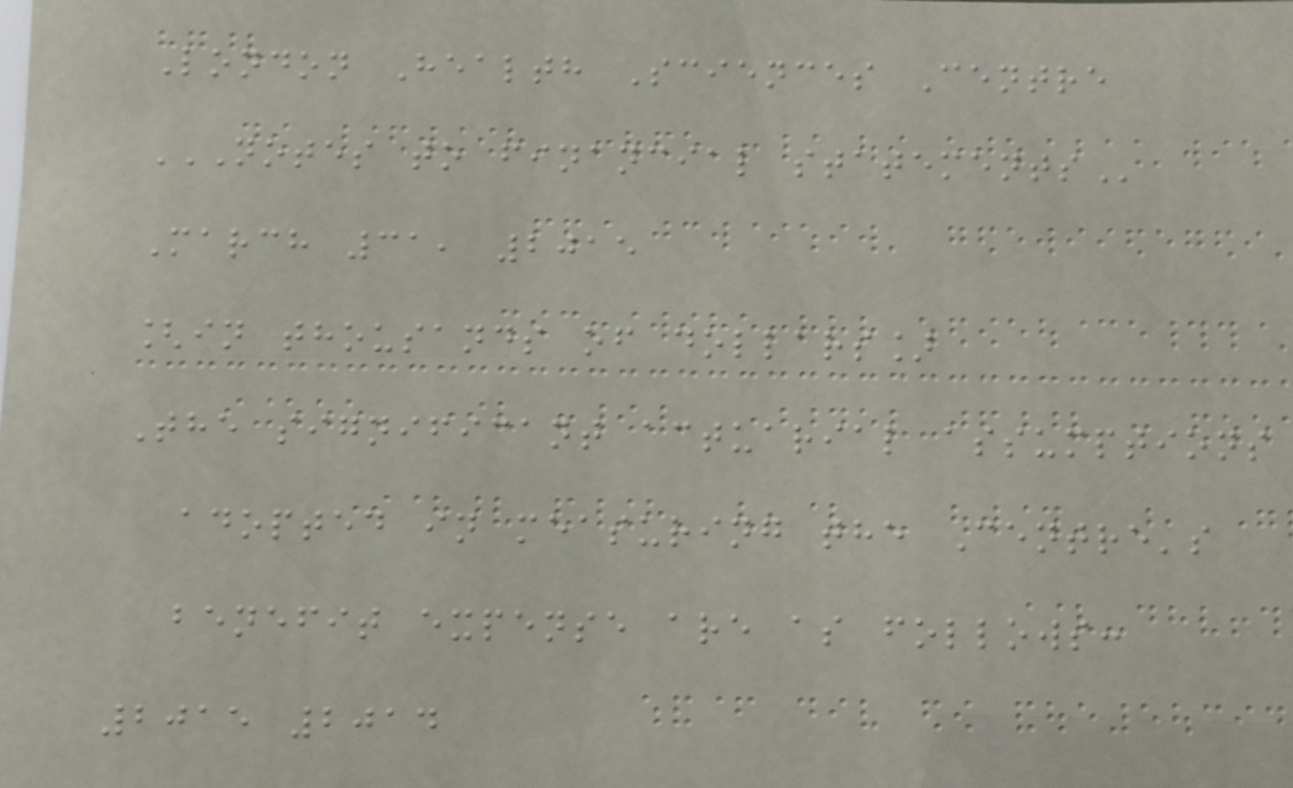London Health Sciences Centre
NOTES TO FINANCIAL STATEMENTS
March 31, 2015
[in thousands of dollars]
The significant actuarial assumptions
adopted in measuring the Centre's
benefit expense are as follows:
2015 2014
